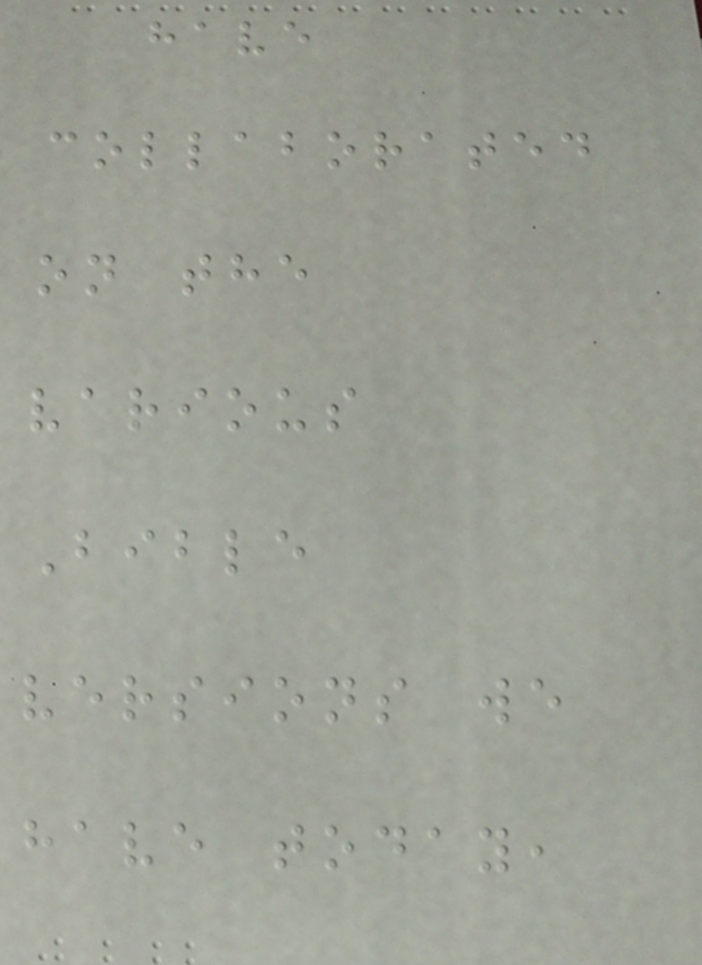have
collaborated
on the
various
Bible
versions we
have today,
